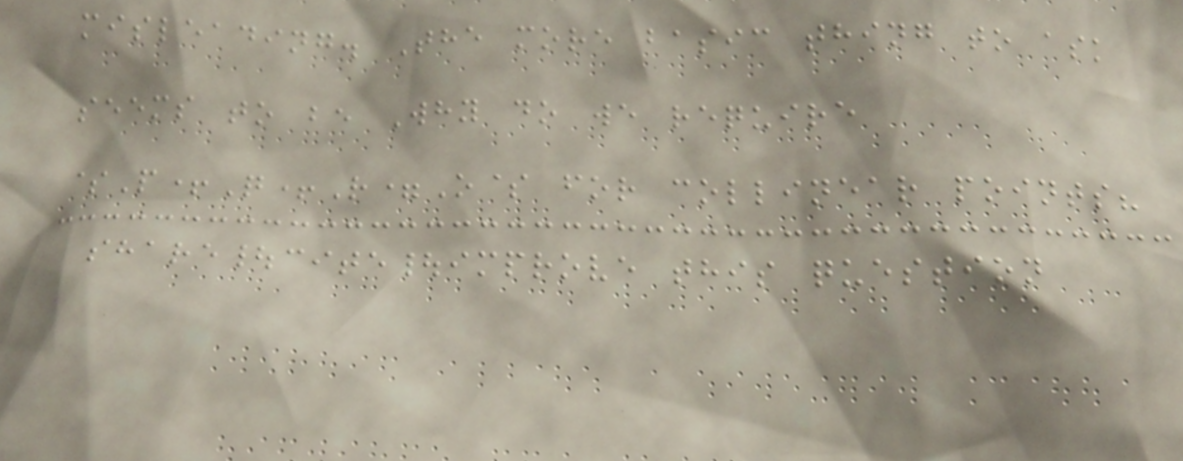misleading. The more basic thing to ask
seems to be Why do we require
$P+Q+R=O$ for collinear points?
share|cite|improve this question
